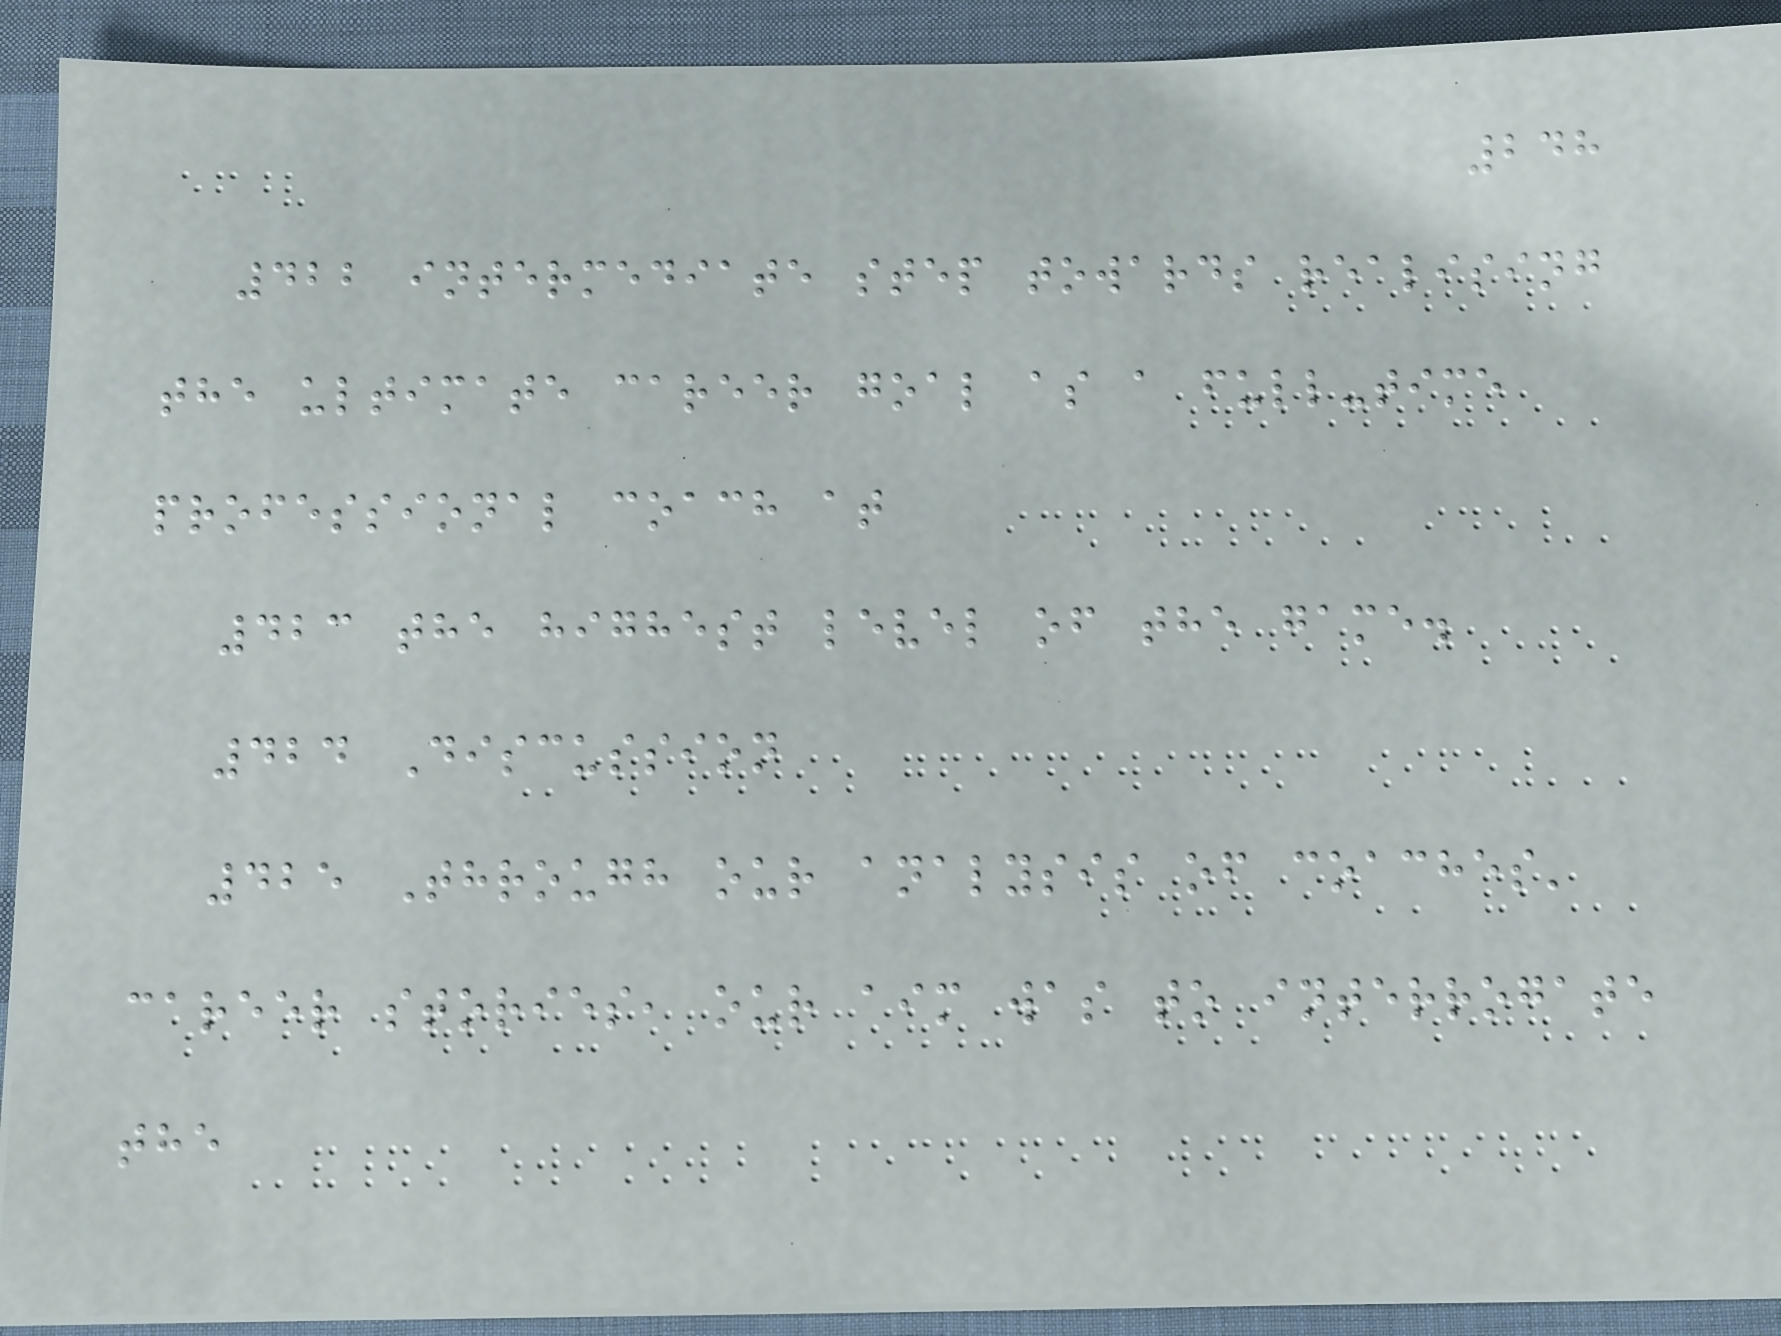248
422 intermediate step towards realising
the ultimate career goal as a full-time
professional coach at
423 the highest level of the game.
424 Discussion
425 Through our analysis of coaches'
career stories, our aim was to interrogate
the
